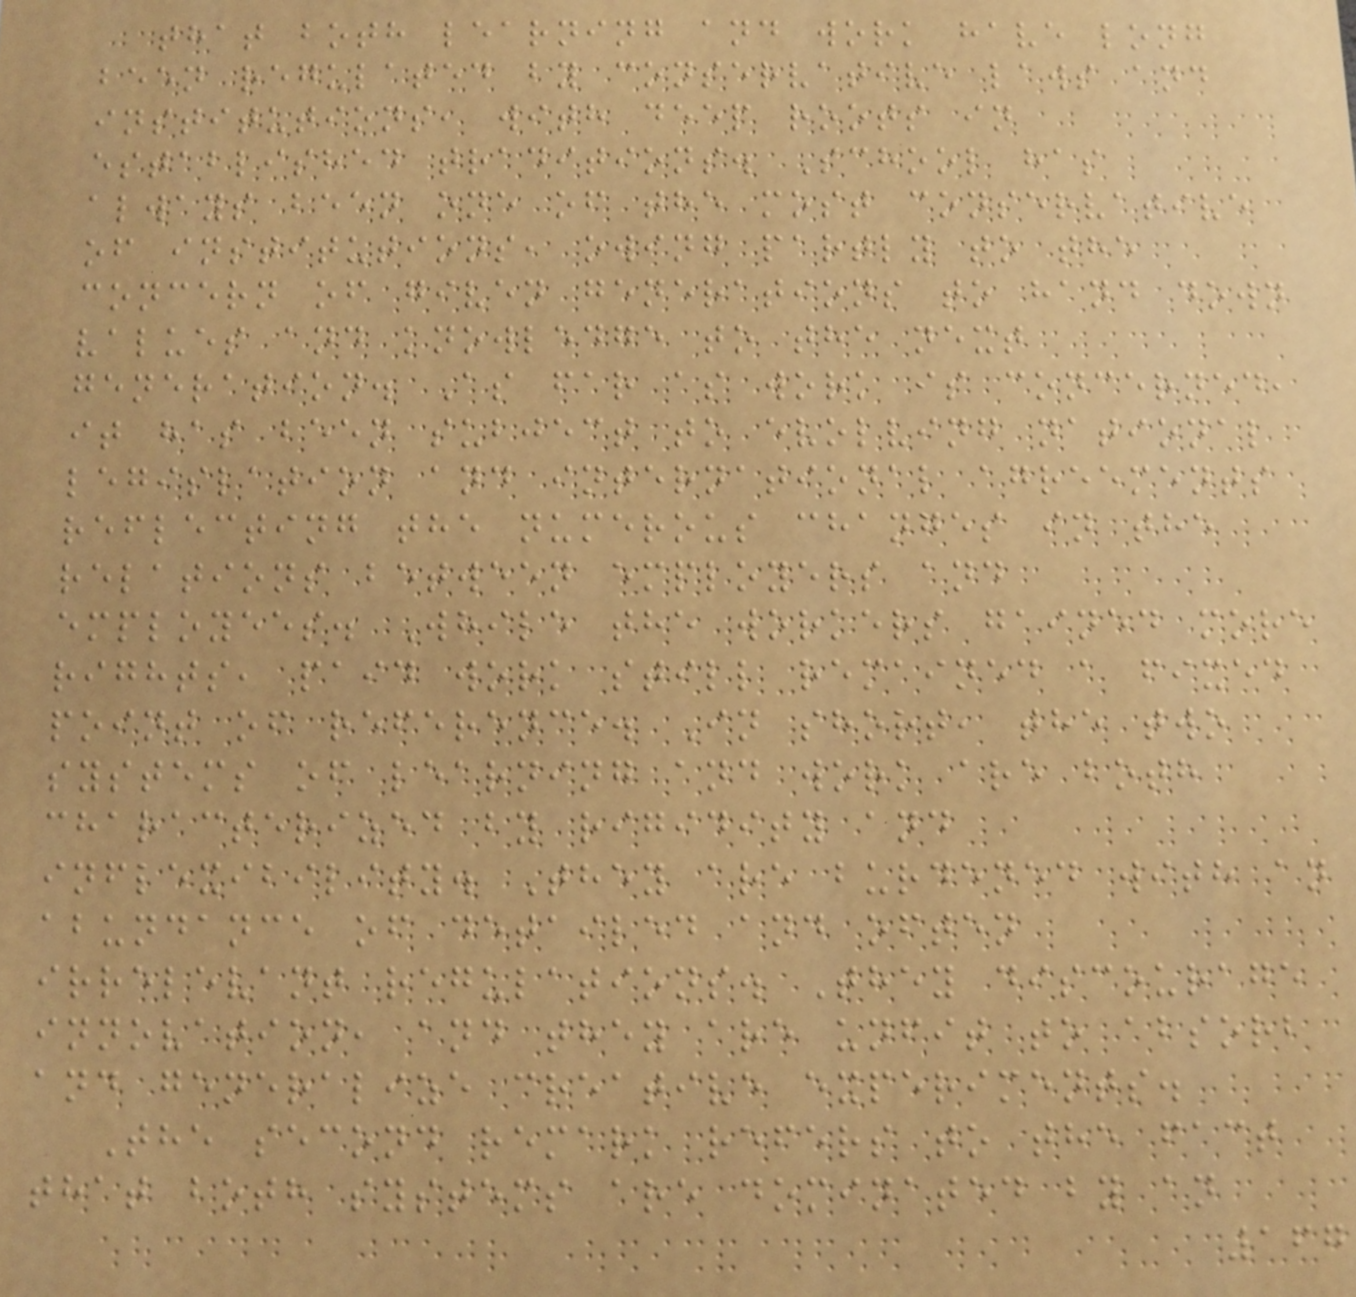that both learning and work have long
been regulated by conservative laws and
institutions, with deep roots in
established traditions. School has
always been one of the most conservative
of institutions, owing partly to the
concern of given generations to hand down
values and knowledge to the next
generation. As far as work is concerned,
it has been subject to evolving national
legislation and international agreements
reflecting the numerous changes in the
relations between employers and
employees. While the workers gained more
rights, paid work still remained a fixed
point of reference. In short, the two
systems of learning and work are both
characterized by rigidity and
inflexibility. They are burdened with an
abundance of detailed and often
irrelevant regulations. They discourage
innovation, and they are unfit to absorb
and generalize creative experiments.
The second remark refers to the fact
that both systems are dominated by an
167
